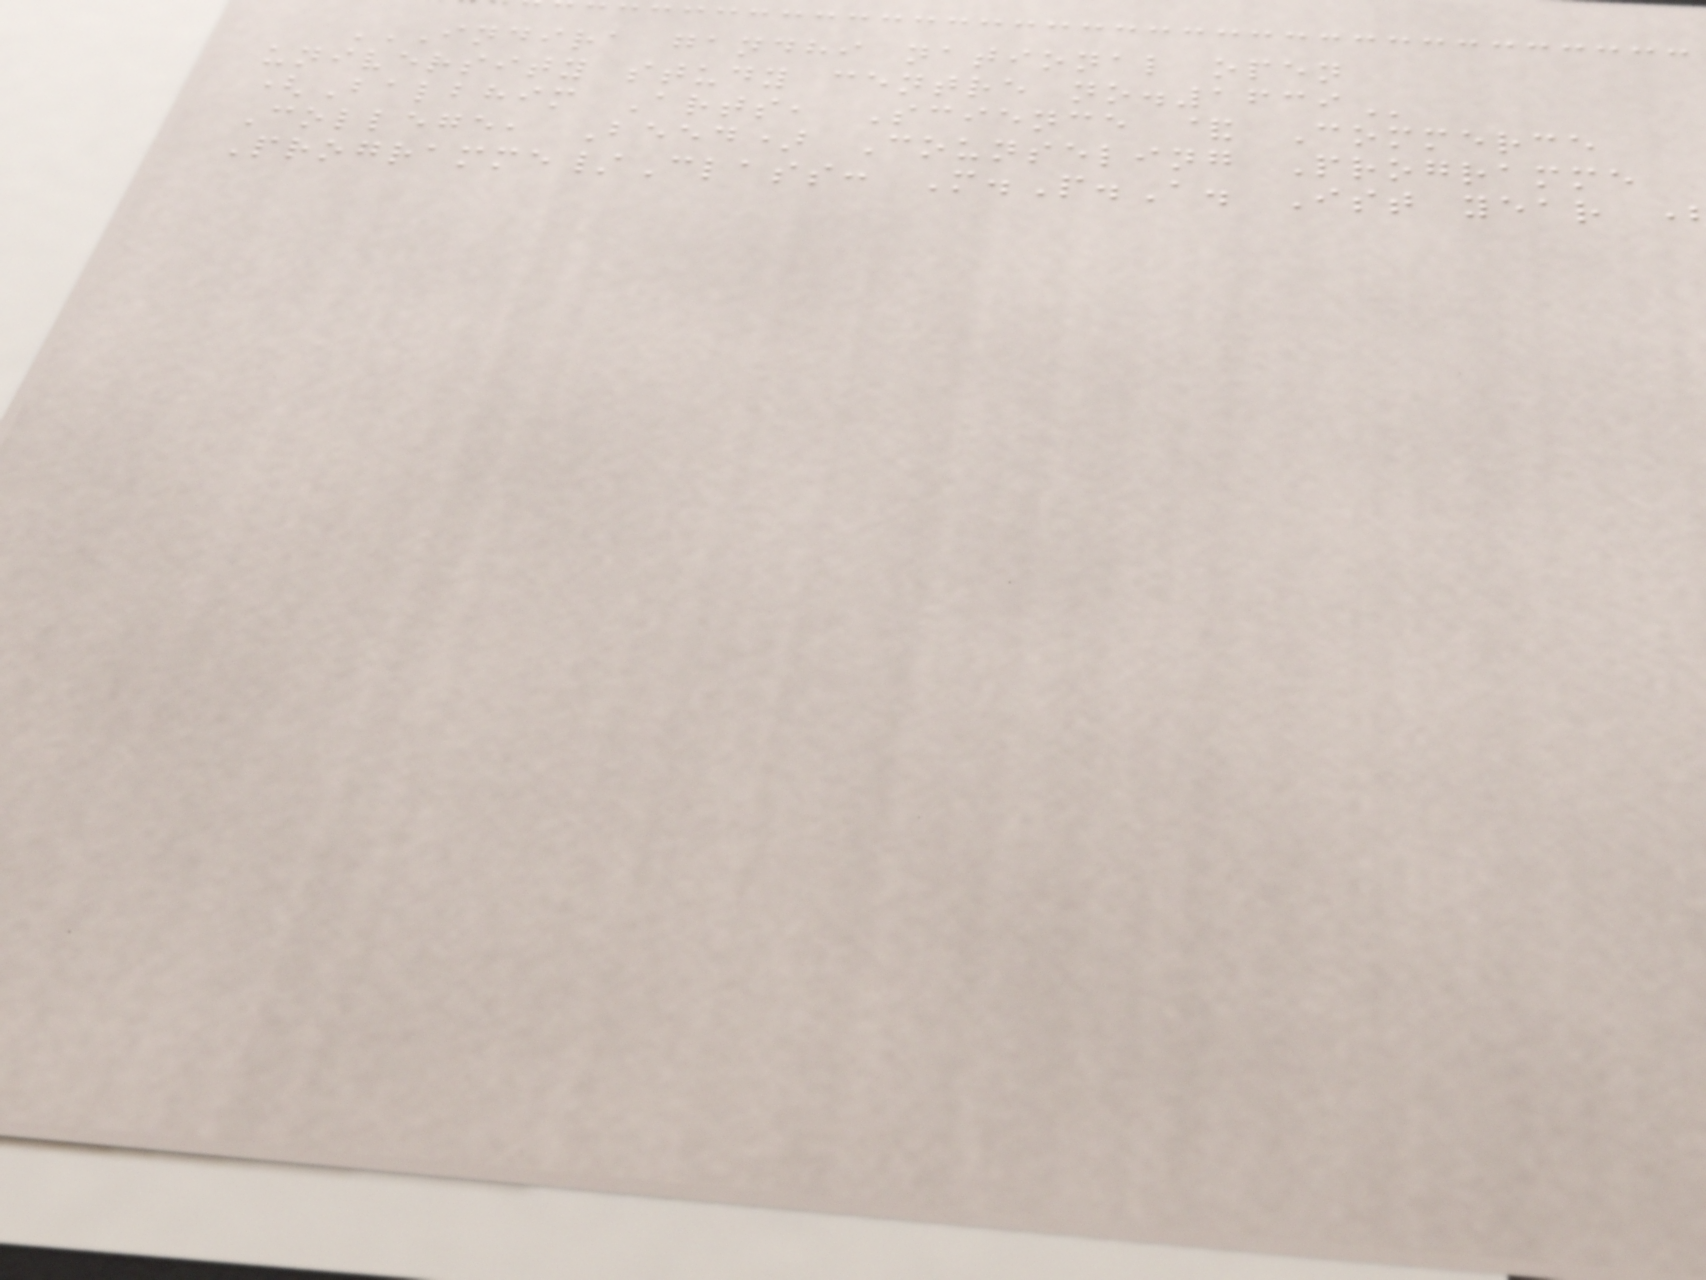INDIRA GANDHI NATIONAL OPEN
university study centre
(Balbhim Arts, Science & Commerce
College, Beed) Counseling Programme
Programme/Class: M.P.A. Ist year
